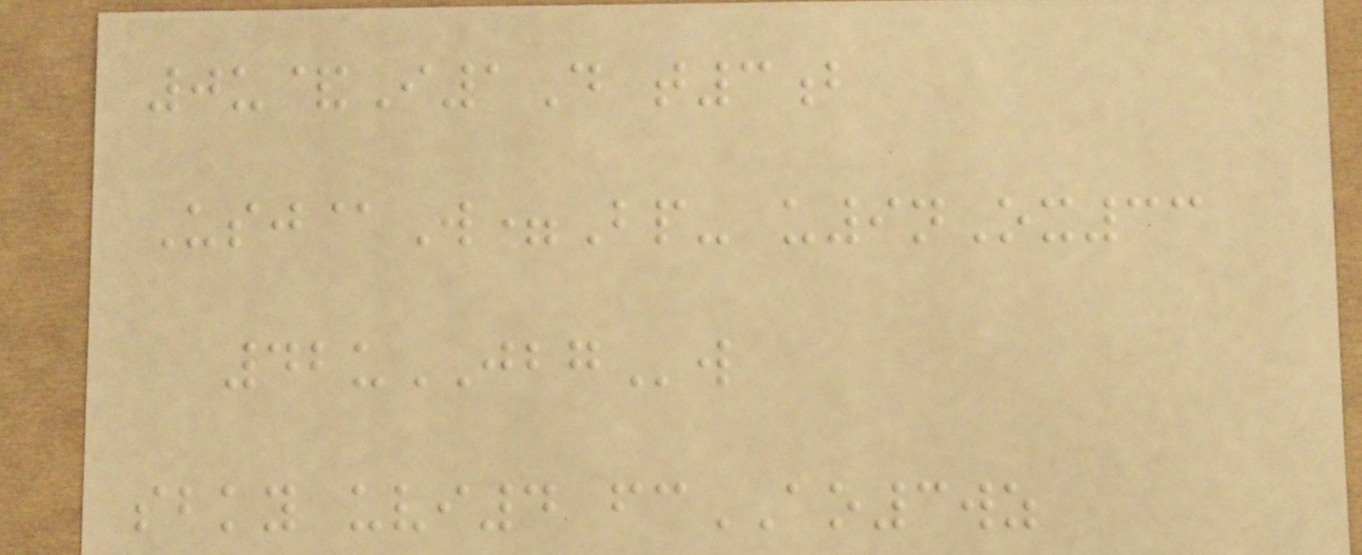0u&I1D t3b
Usj@W=Bp- u9nOx33
42uJBGw
sbky uvi4 fcAO3wz
